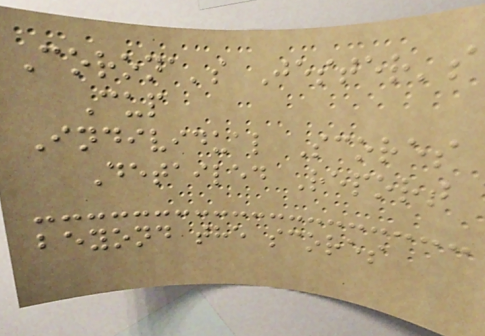Corona's Jester's
Cup
Individual Scores
Detailed Report
beyond the scores
